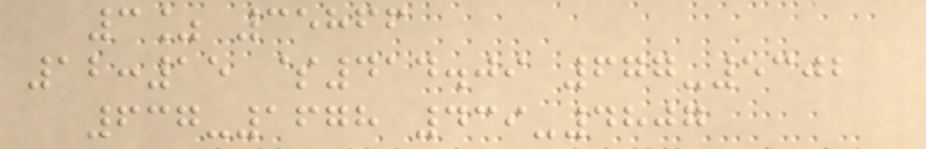3% 35866
12:15 $414.09 677-5302
637-1678 439-4807
